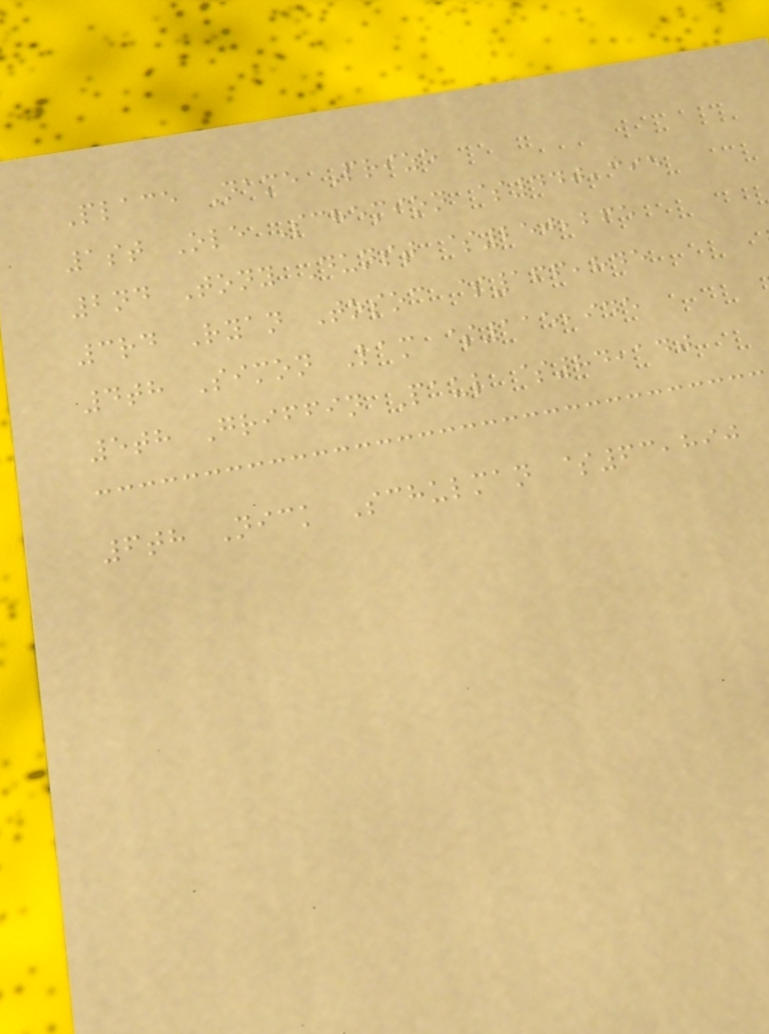Place Name Prize
1st Ole Schemion $440,395
2nd Tony Dunst $250,265
3rd Ryan Tosoc $166,845
4th Simon Lam $115,945
5th Griffin Paul $84,140
6th Nick Schulman $63,890
